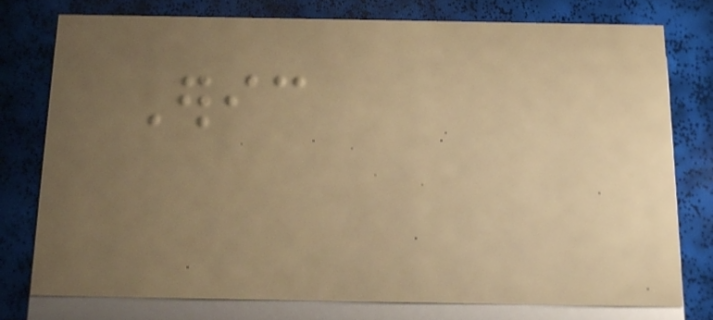Eric
